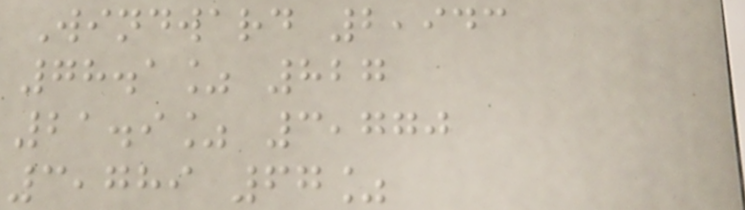Windward 2,943
78.1% 827
21.9% 3,770
3,789 67%
